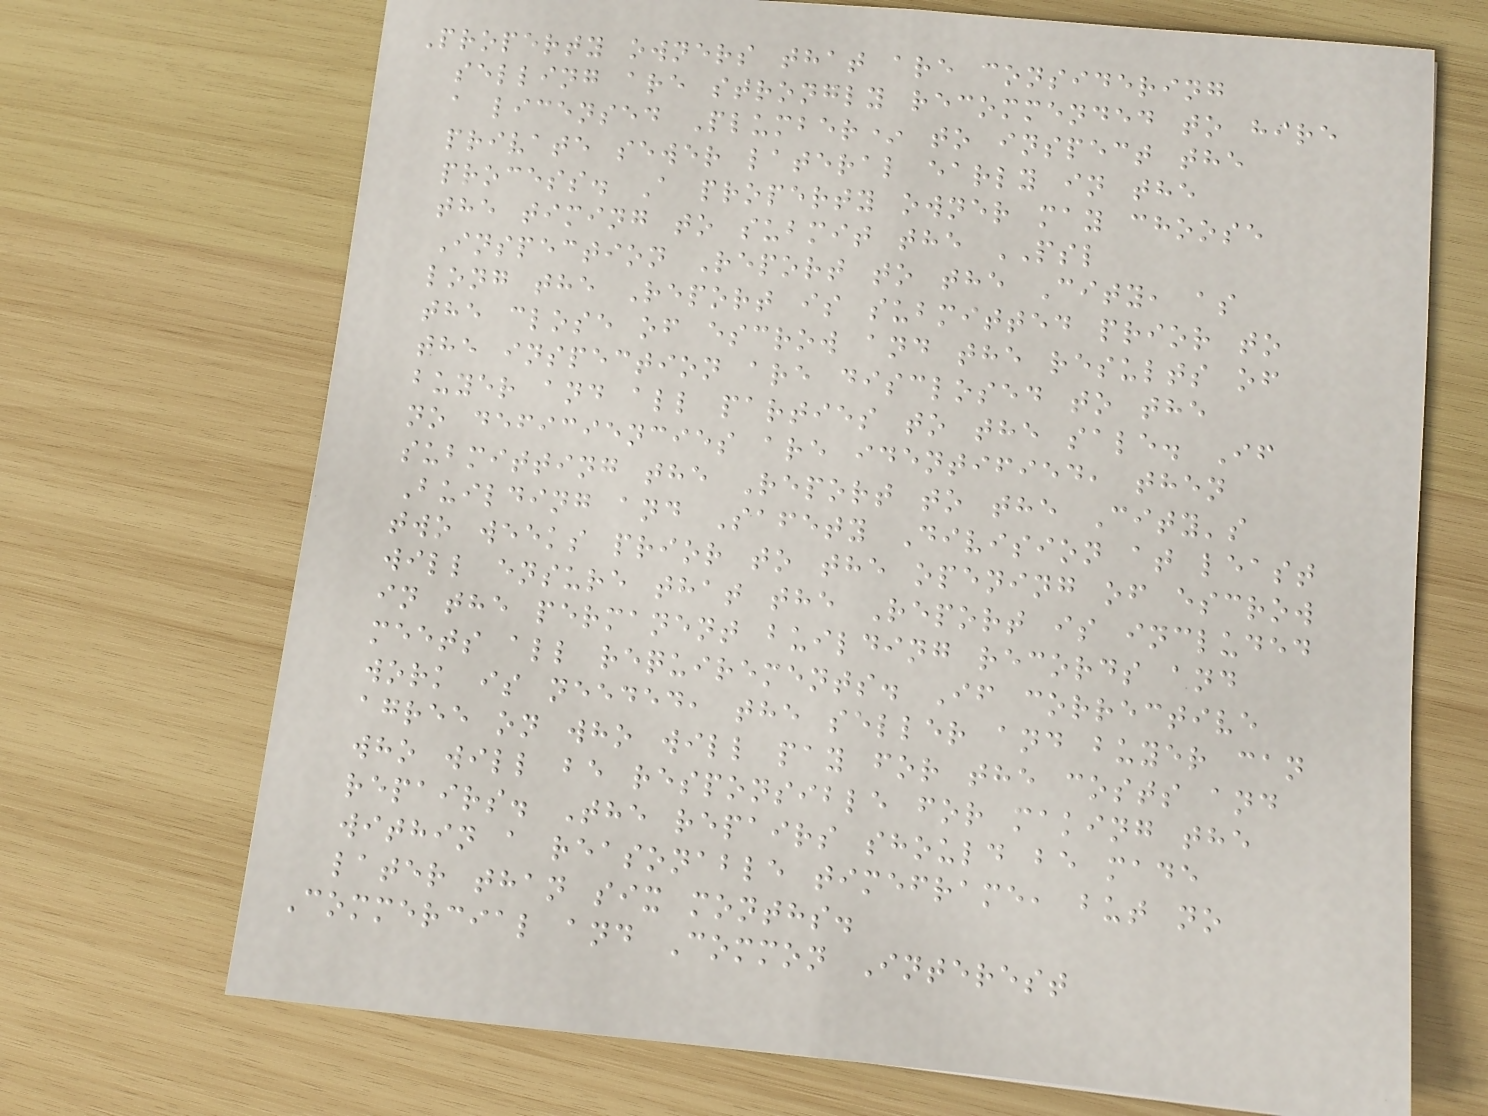Property owners that are considering
selling are strongly recommended to hire
a licensed Plumber* to inspect the
private sewer lateral early in the
process. A property owner may choose
the timing to submit the PSL
Inspection Report to the City, as
long the Report is submitted prior to
the close of escrow and the results of
the inspection are disclosed to the
buyer and all parties to the sale. If
no deficiencies are identified, then
submitting the Report to the City's
Building and Safety Division at least
two weeks prior to the opening of escrow
will ensure that the Report is included
in the permanent building records and
meets all requirements. If corrective
work is needed, the seller and buyer can
agree on who will pay for the costs and
who will be responsible for making the
repairs. The repairs should be made
within a reasonable timeframe, but no
later than six months.
Commercial and Common Interest
